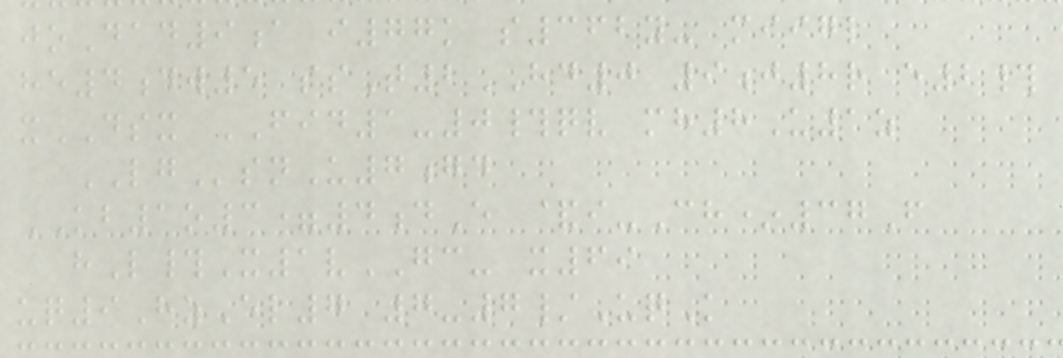joDad9a i77k s362y- miigl
he4dw5 ssT2HD0 9j8r e2#
xDSX FID1-0#qv mh8U1z
LGsnU7gd
KB1o3=4dE &i-Ch*37F
hL#X1vGC- x69
uq9HzEl7 7-7/UqK
